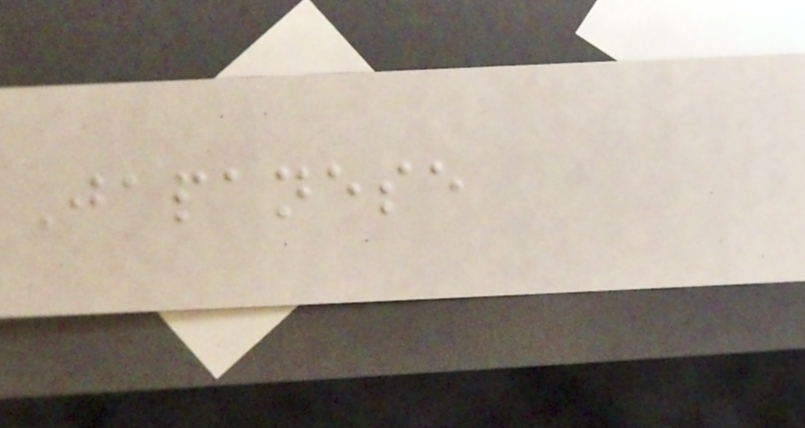Japanese
